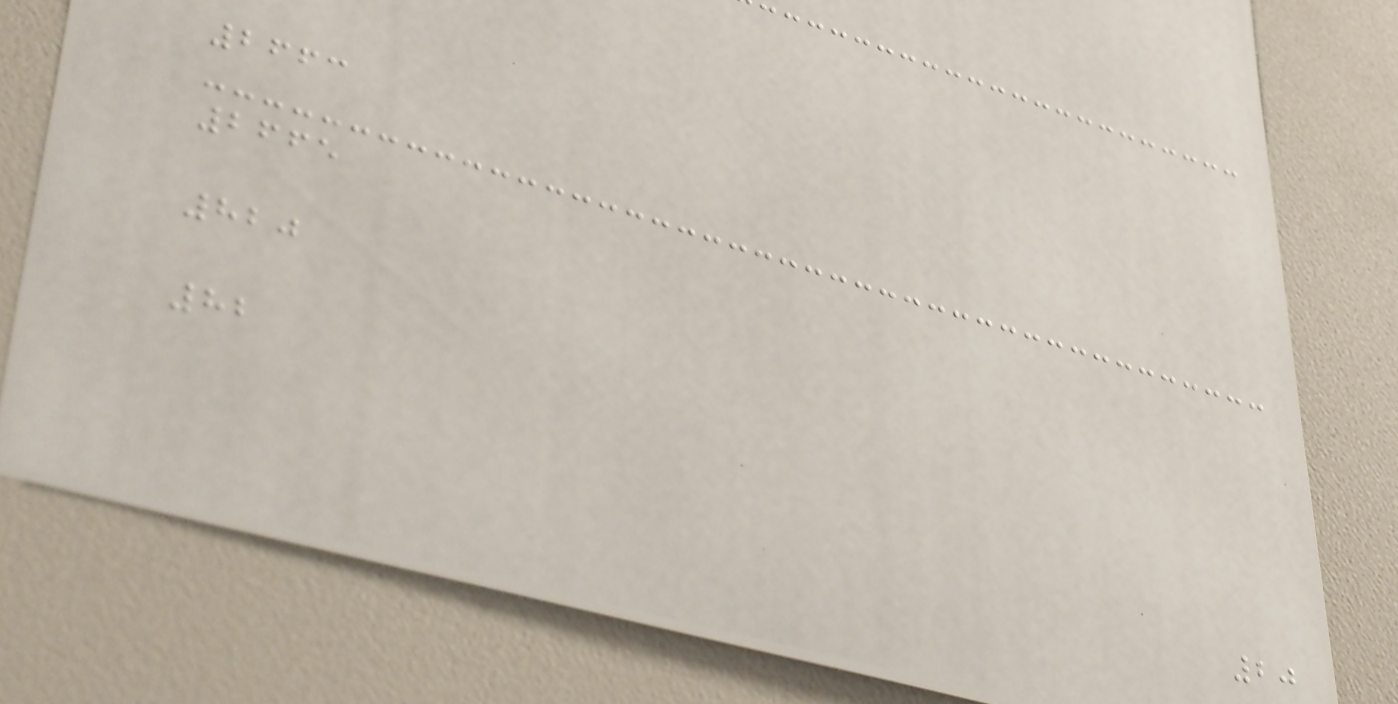2663
2665
820
82
20
